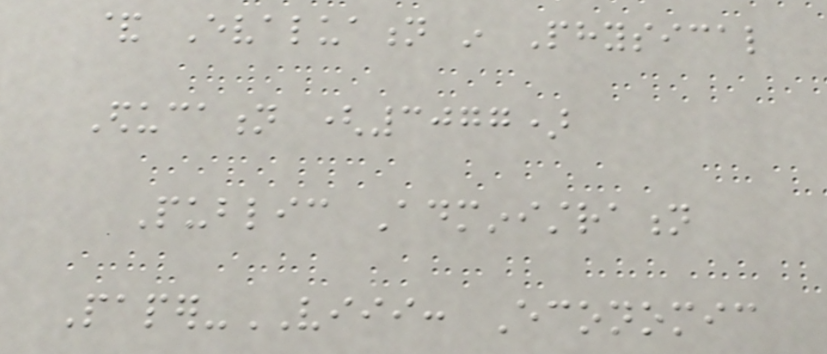& Evaluation in Physical
Education (3077)
Public Administration
Paper-VIII: Economic
